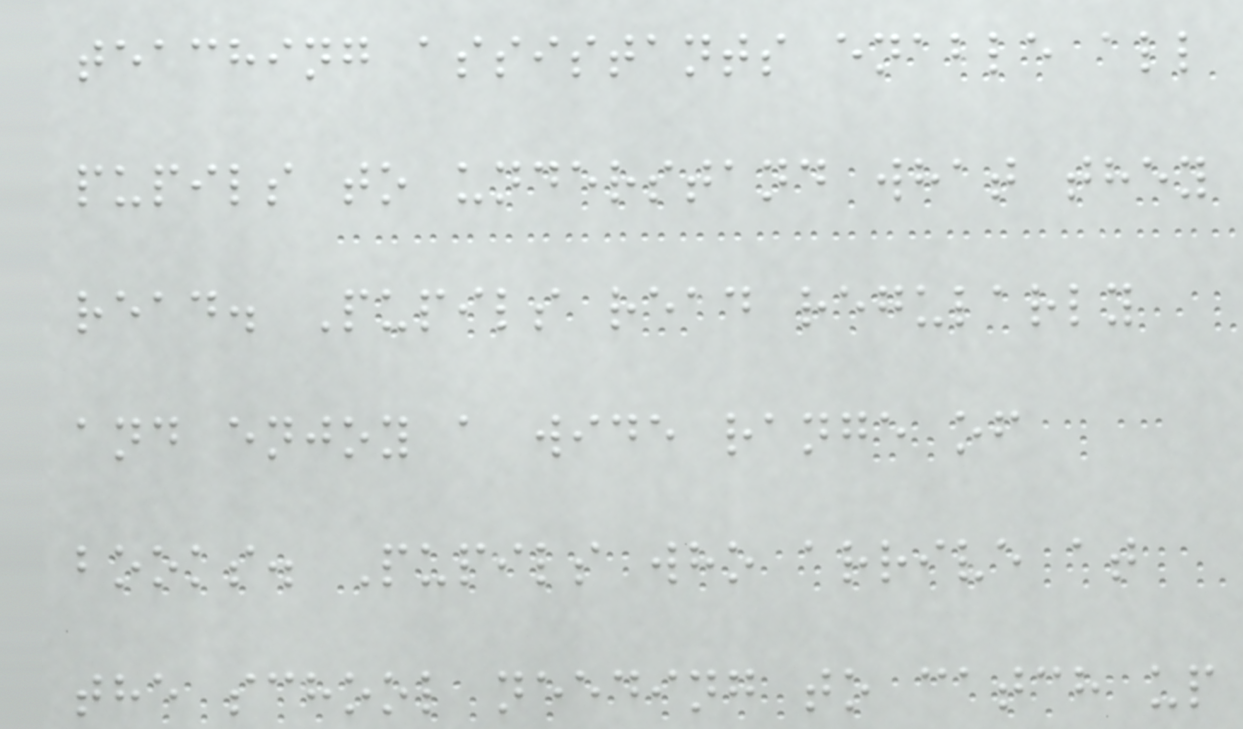teaching assistants enable all
pupils to understand what they
read. Pupils read regularly
and enjoy a wide range of
books. Pupils who arrive at
the school needing to catch up
